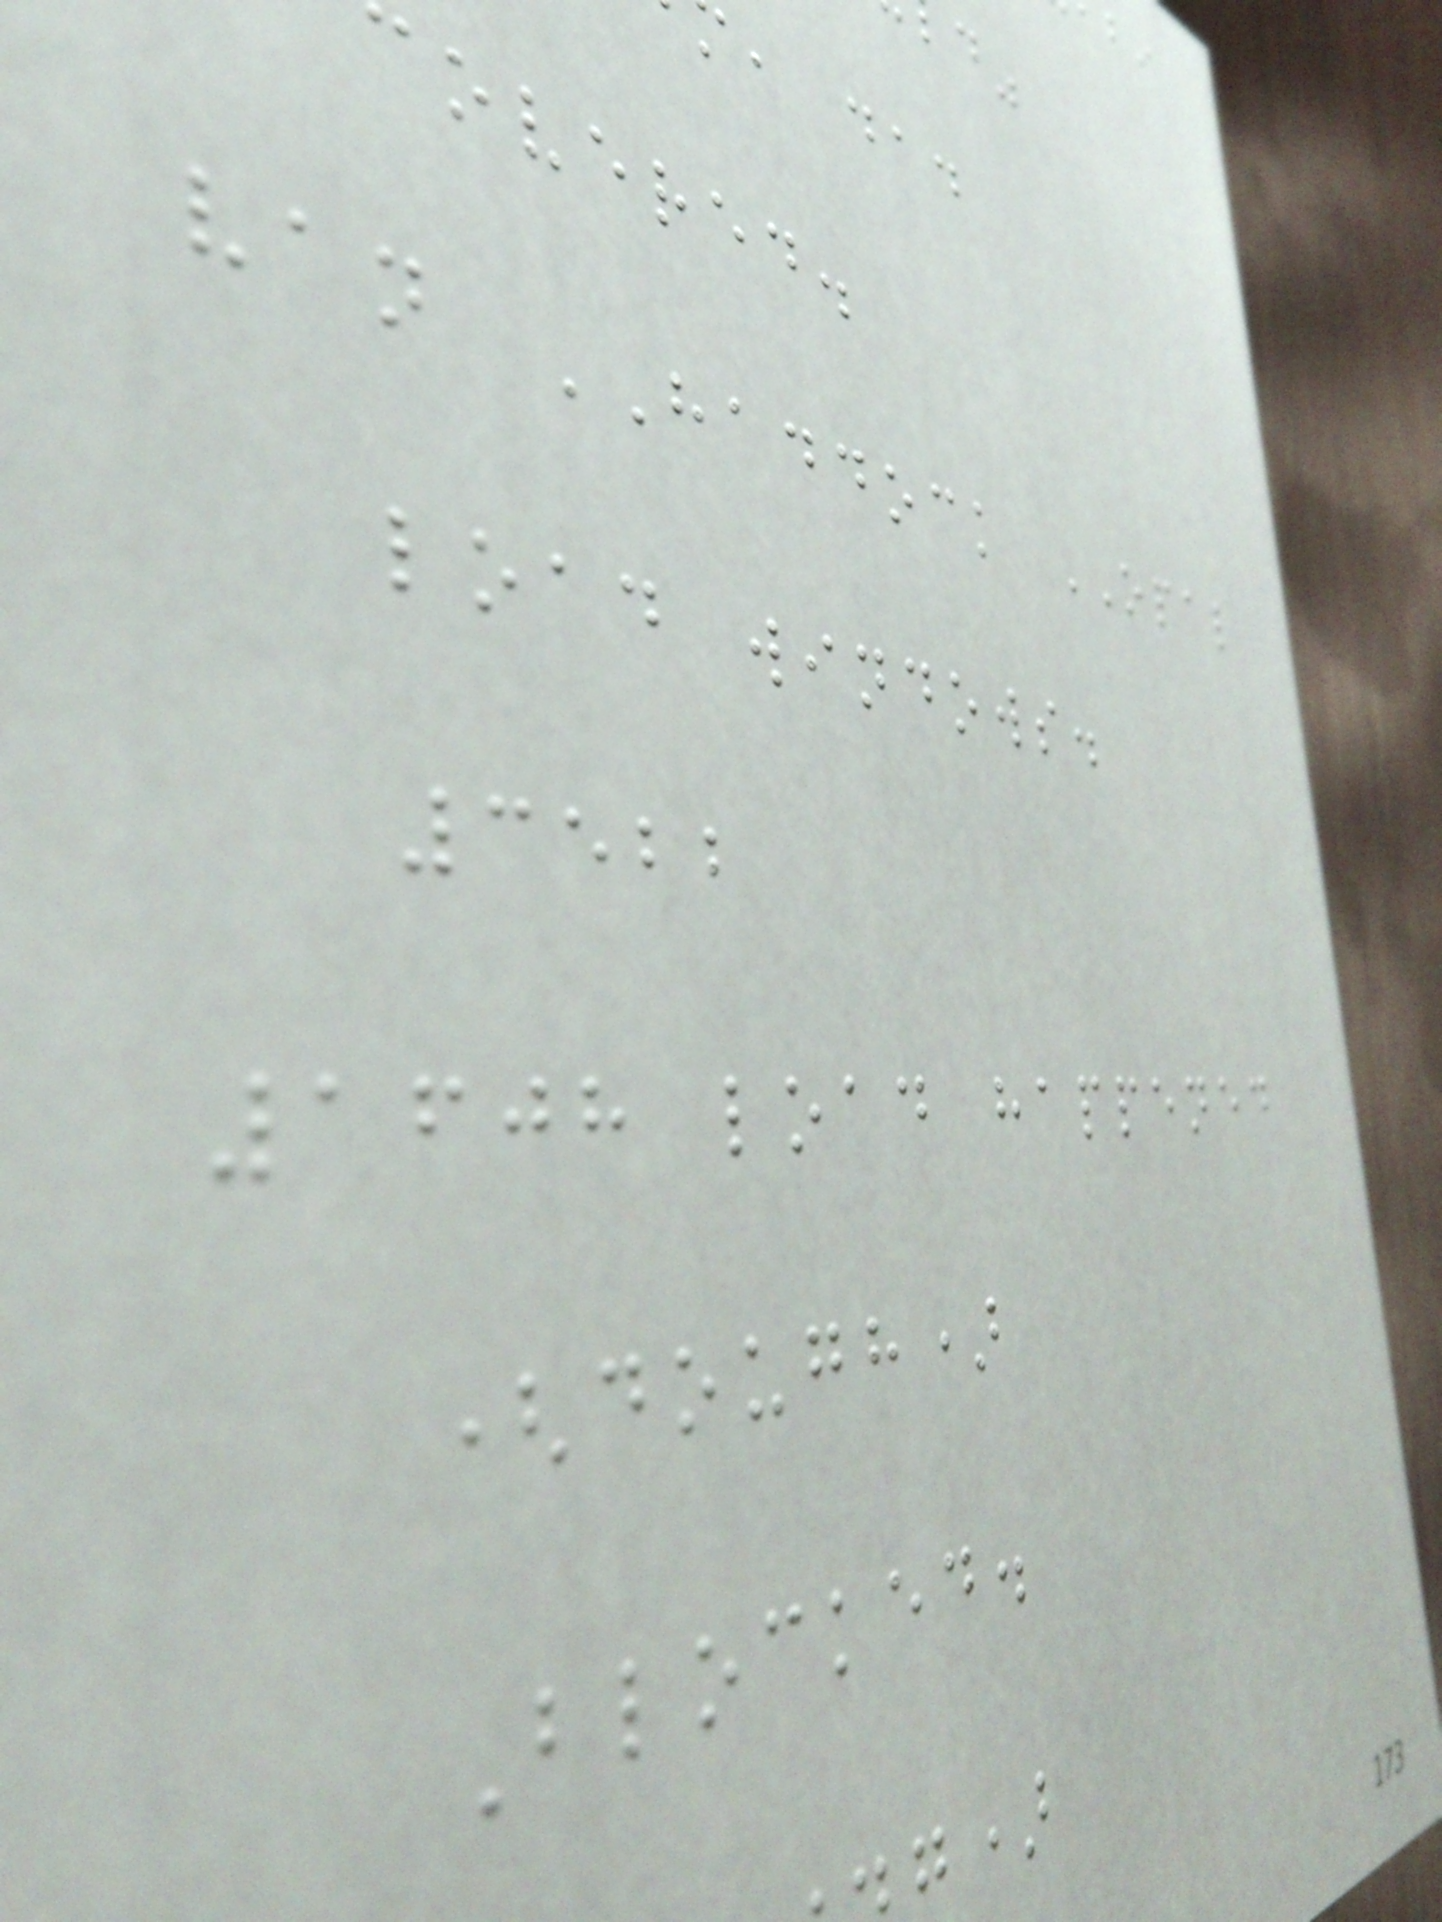, dad
overed.
van HADDOCK OPAL
load windows.
3522
1608 load happened
(dough)
Blocked.
